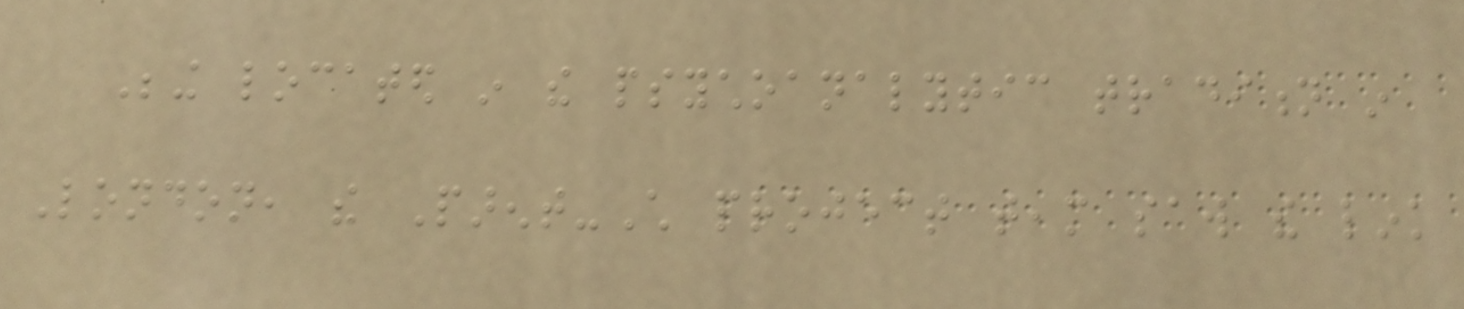Being located in the psychoanalytic tradition in
London, the Parent-Child project team saw the link
